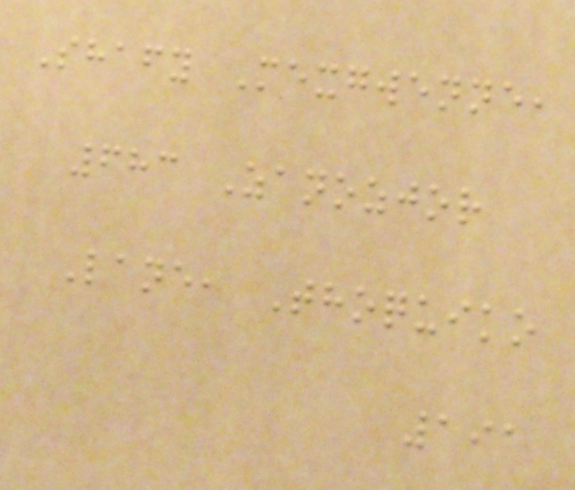Shafy Mexgwenne,
683 Zanozjor
Lane, Thoquiko
191
